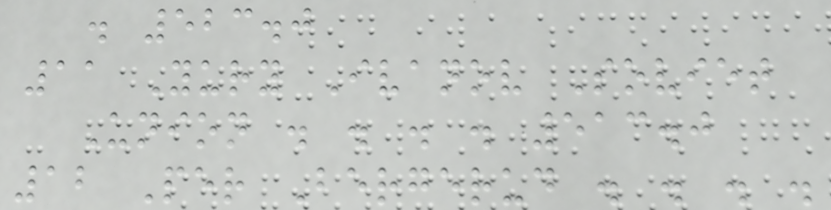. 523.0
11 Yury Ivanov Soviet
Union . . . . 513.0
12 Per Bergerud . . . .
